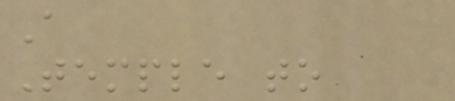A
Temple to
